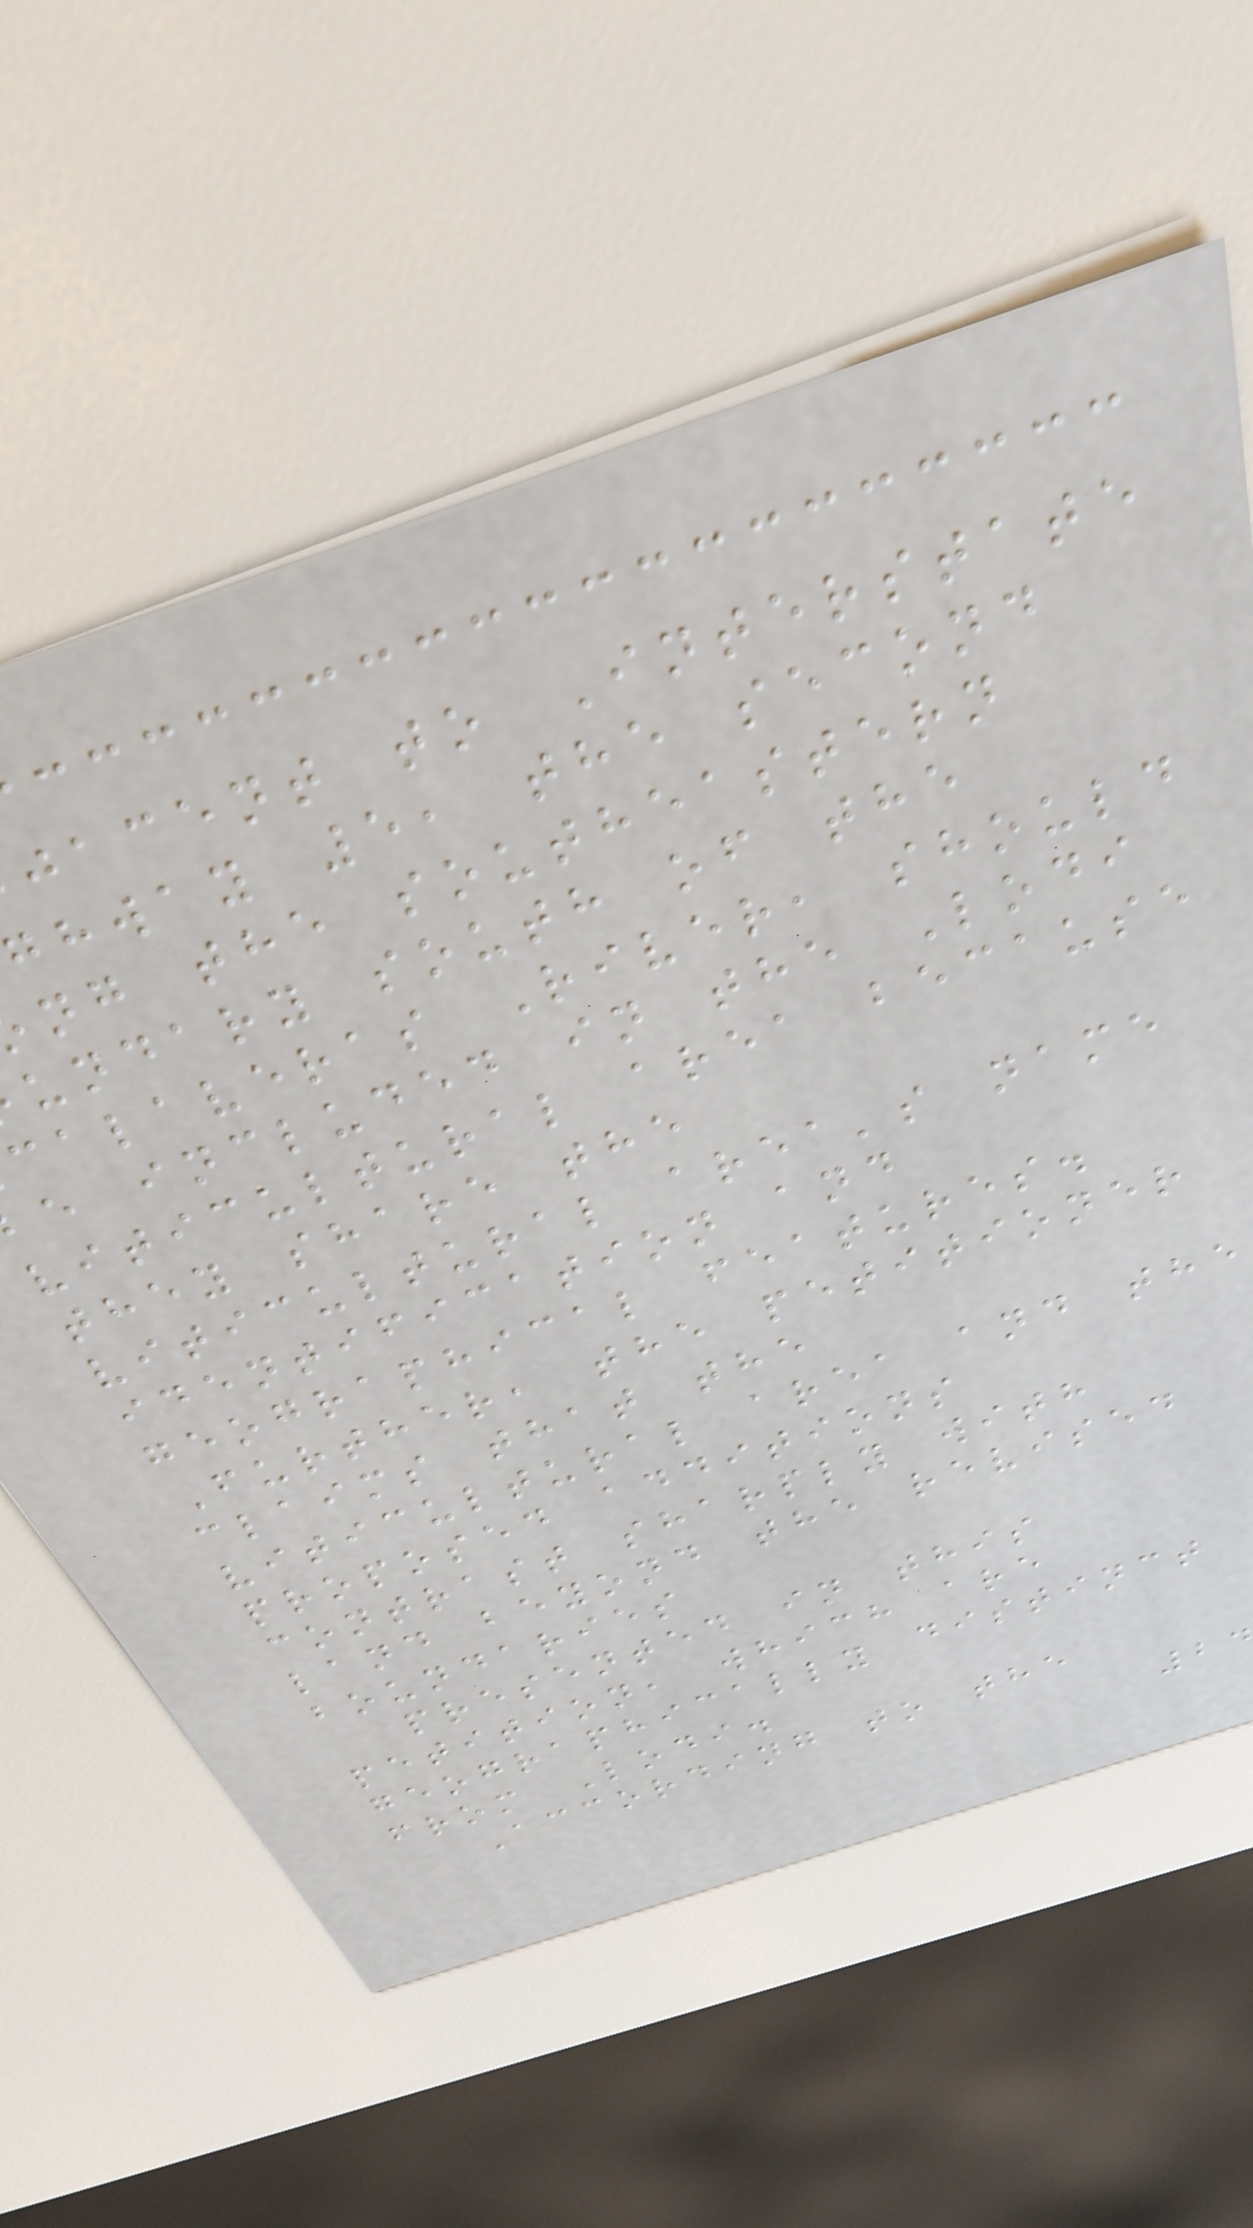jacent to Interstate
ghway 5, the second
ng the southeastern
undary south of the
calaveras River, should
e included in the Lodi
viticultural area because
they share the
viticultural area's name
identification and
geographical features.
Further, the petitioner
claims that the
viticultural area and the
proposed additions
contrast sharply with
land beyond the revised
boundaries
presented in this
petition, which are
geographically distinct
from Lodi.
According to the
